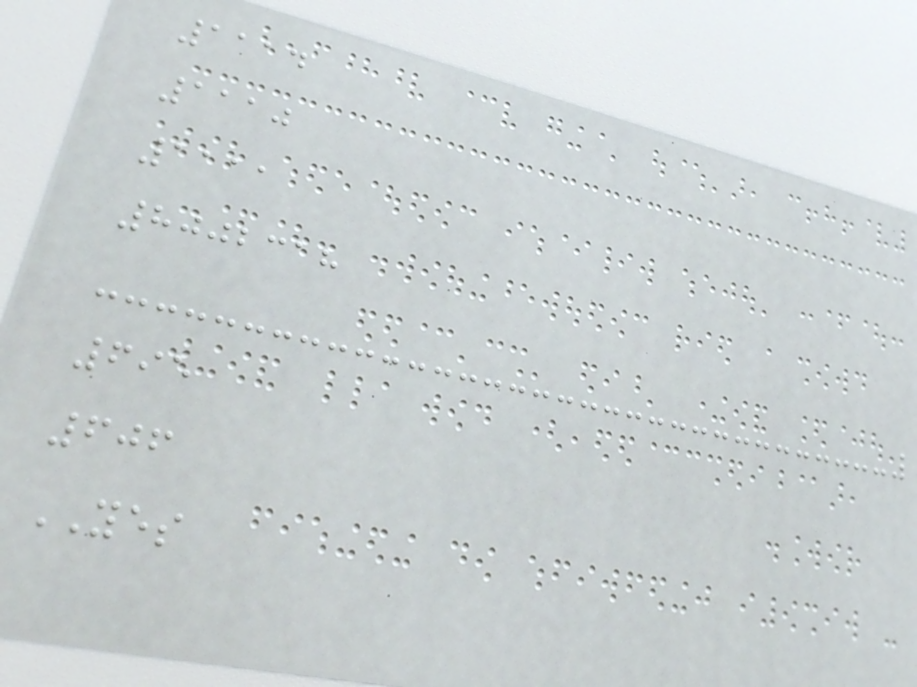1114
1110
1111
8002318
695
606
YES
